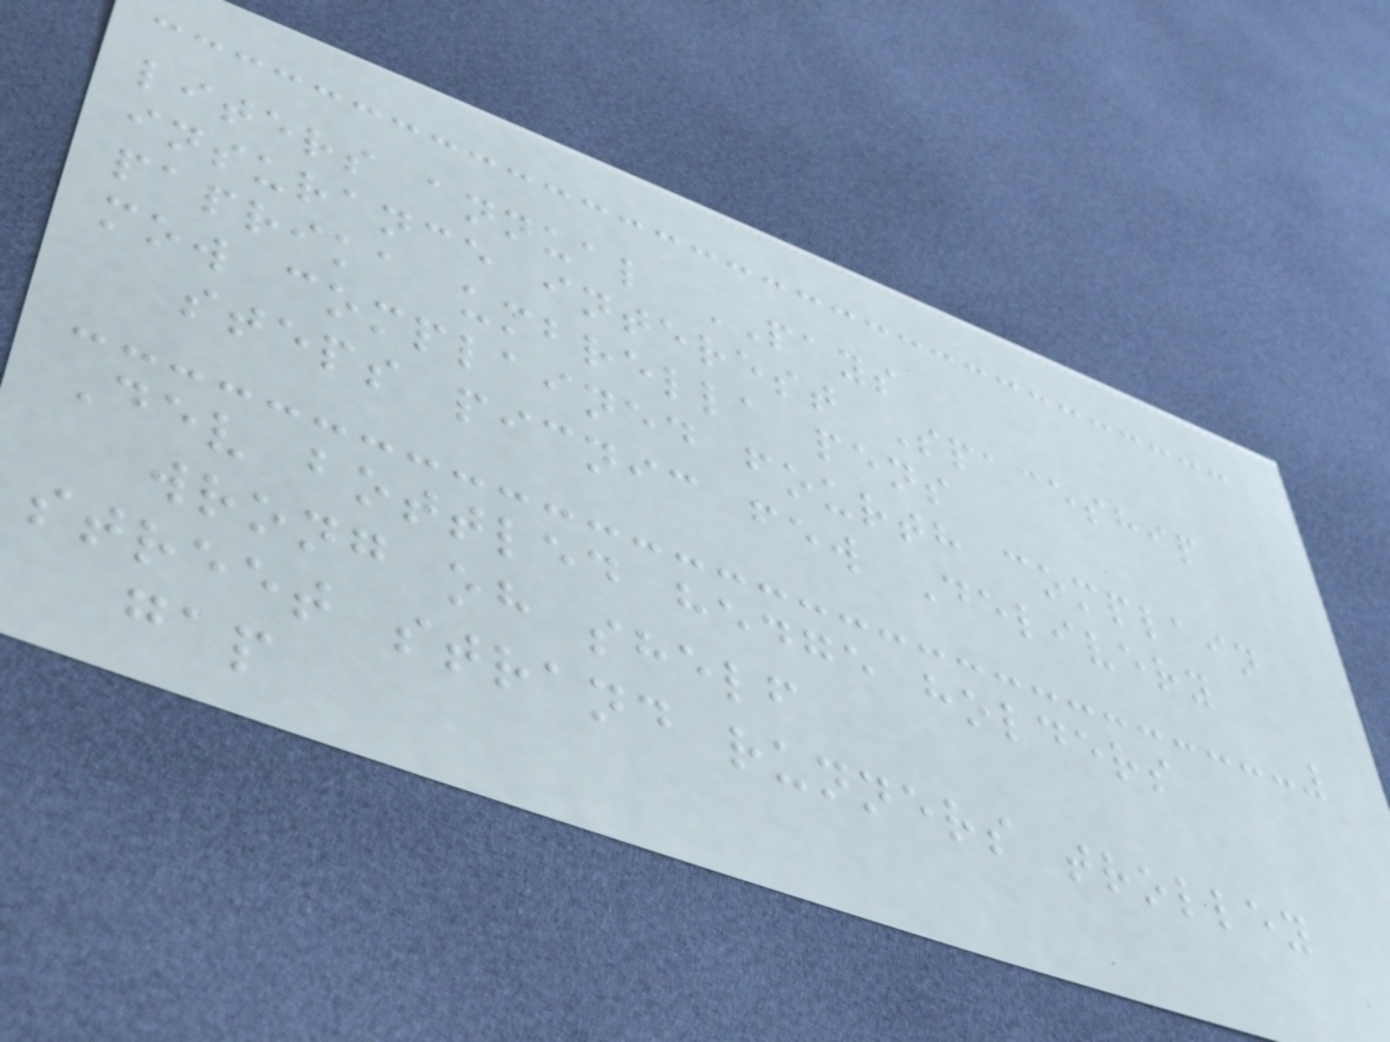liters annual PAYS
insurance interest Spaceship
paprika umbrella pens
mow complained fourth complain
steps picnic few Delivery
Dev bottled hedge holders
wrong oh shelf
street strand runners trolley
gap
